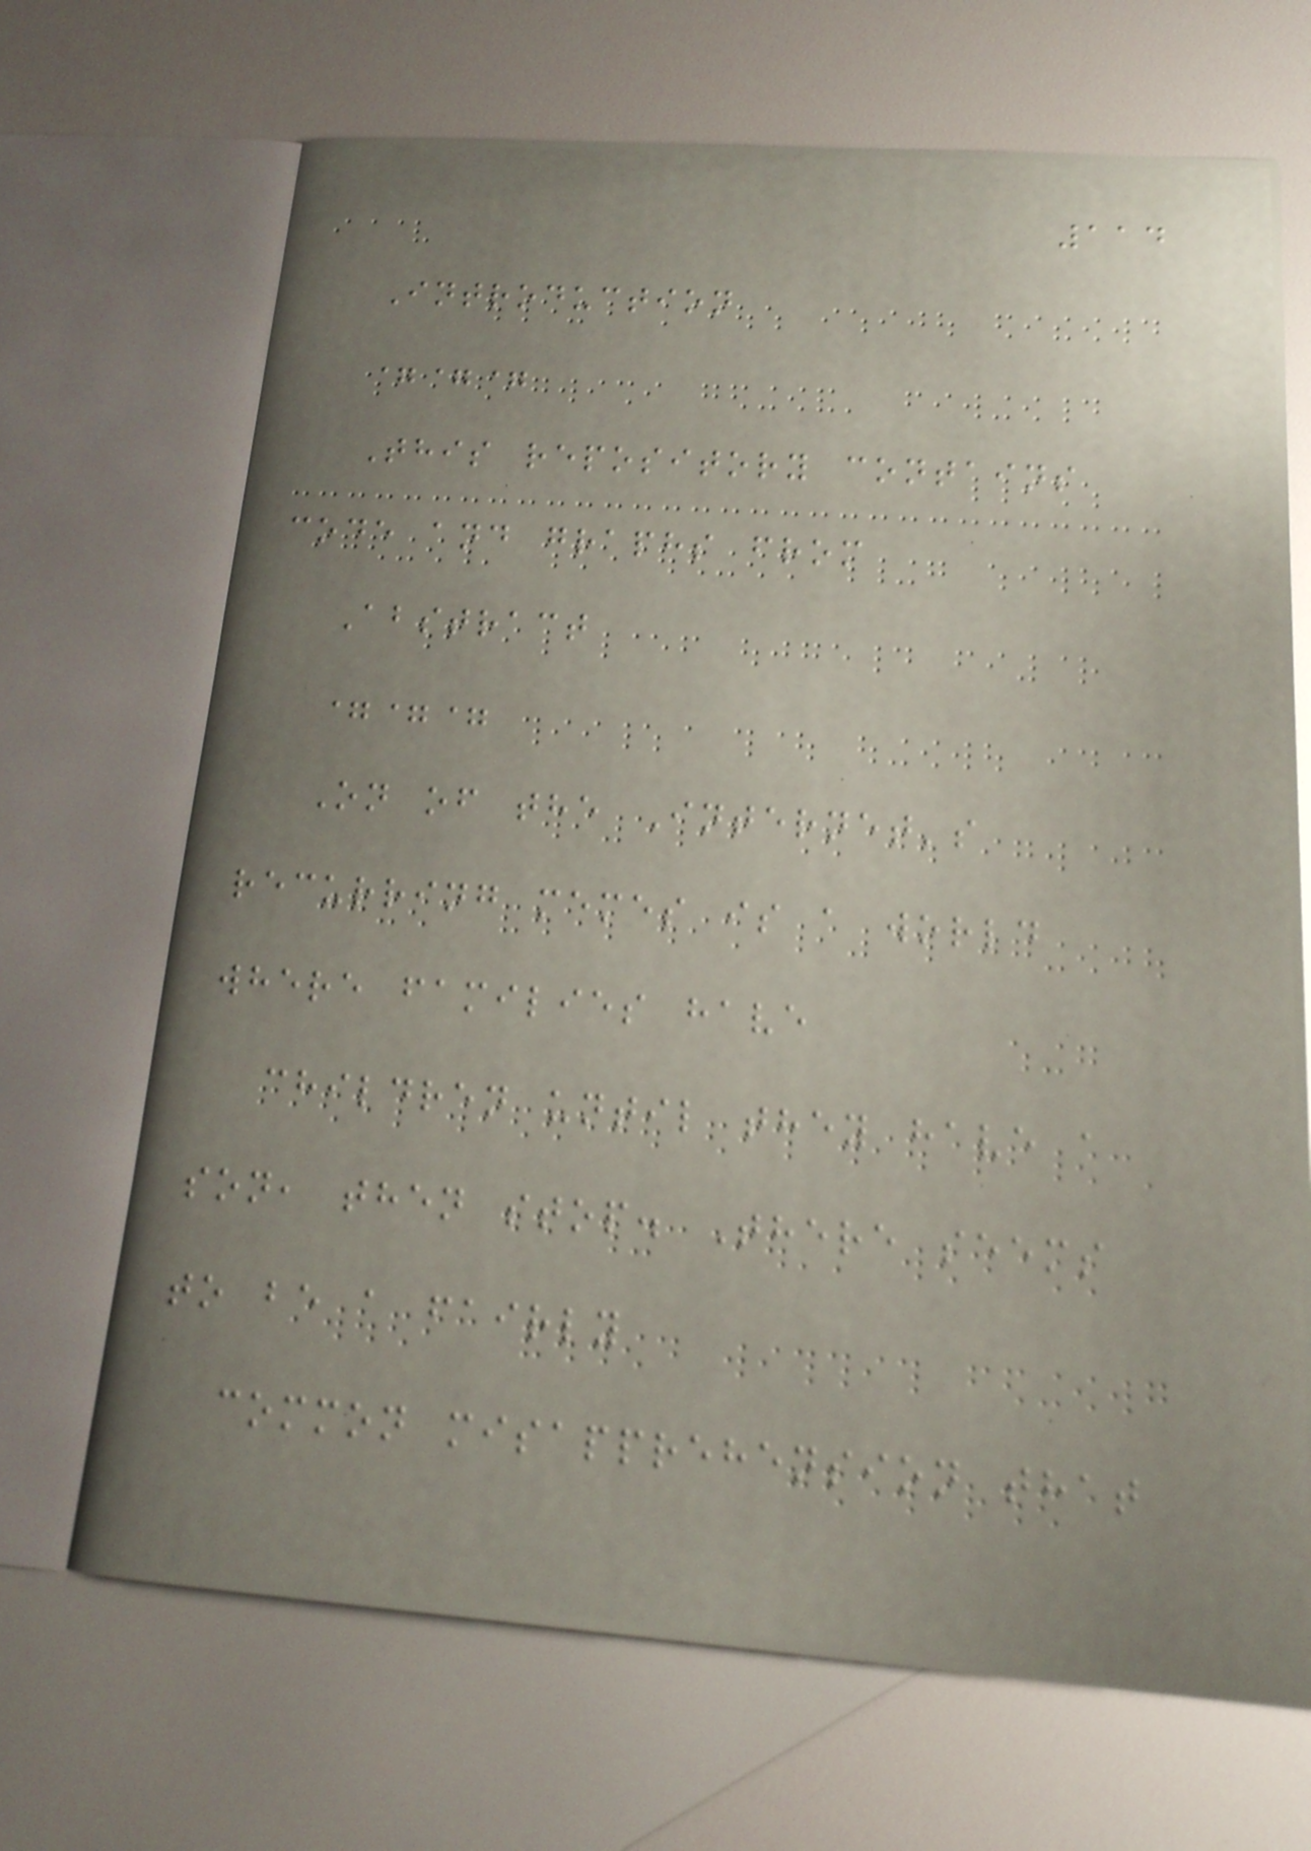114
Introduction
===
This repository contains
code and graphs from
Abstract
===
On of the Internet's
recurring memes is a world
where families have
children until they have a
son, then stop. There seems
to be a fairly
common misapprehension that
